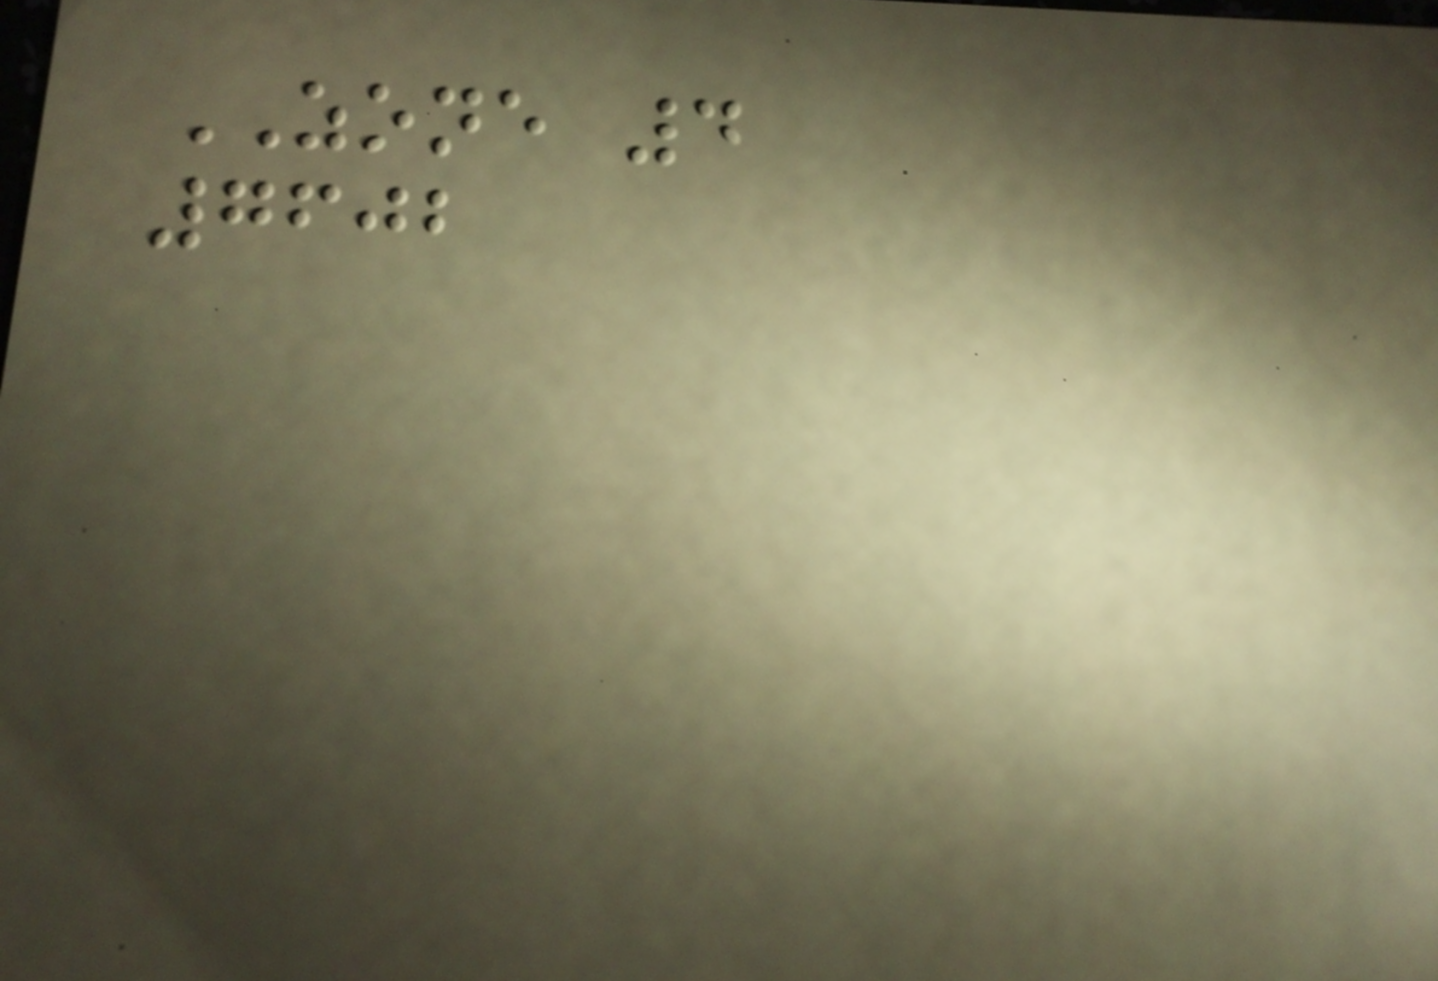ZONE 4
7602
